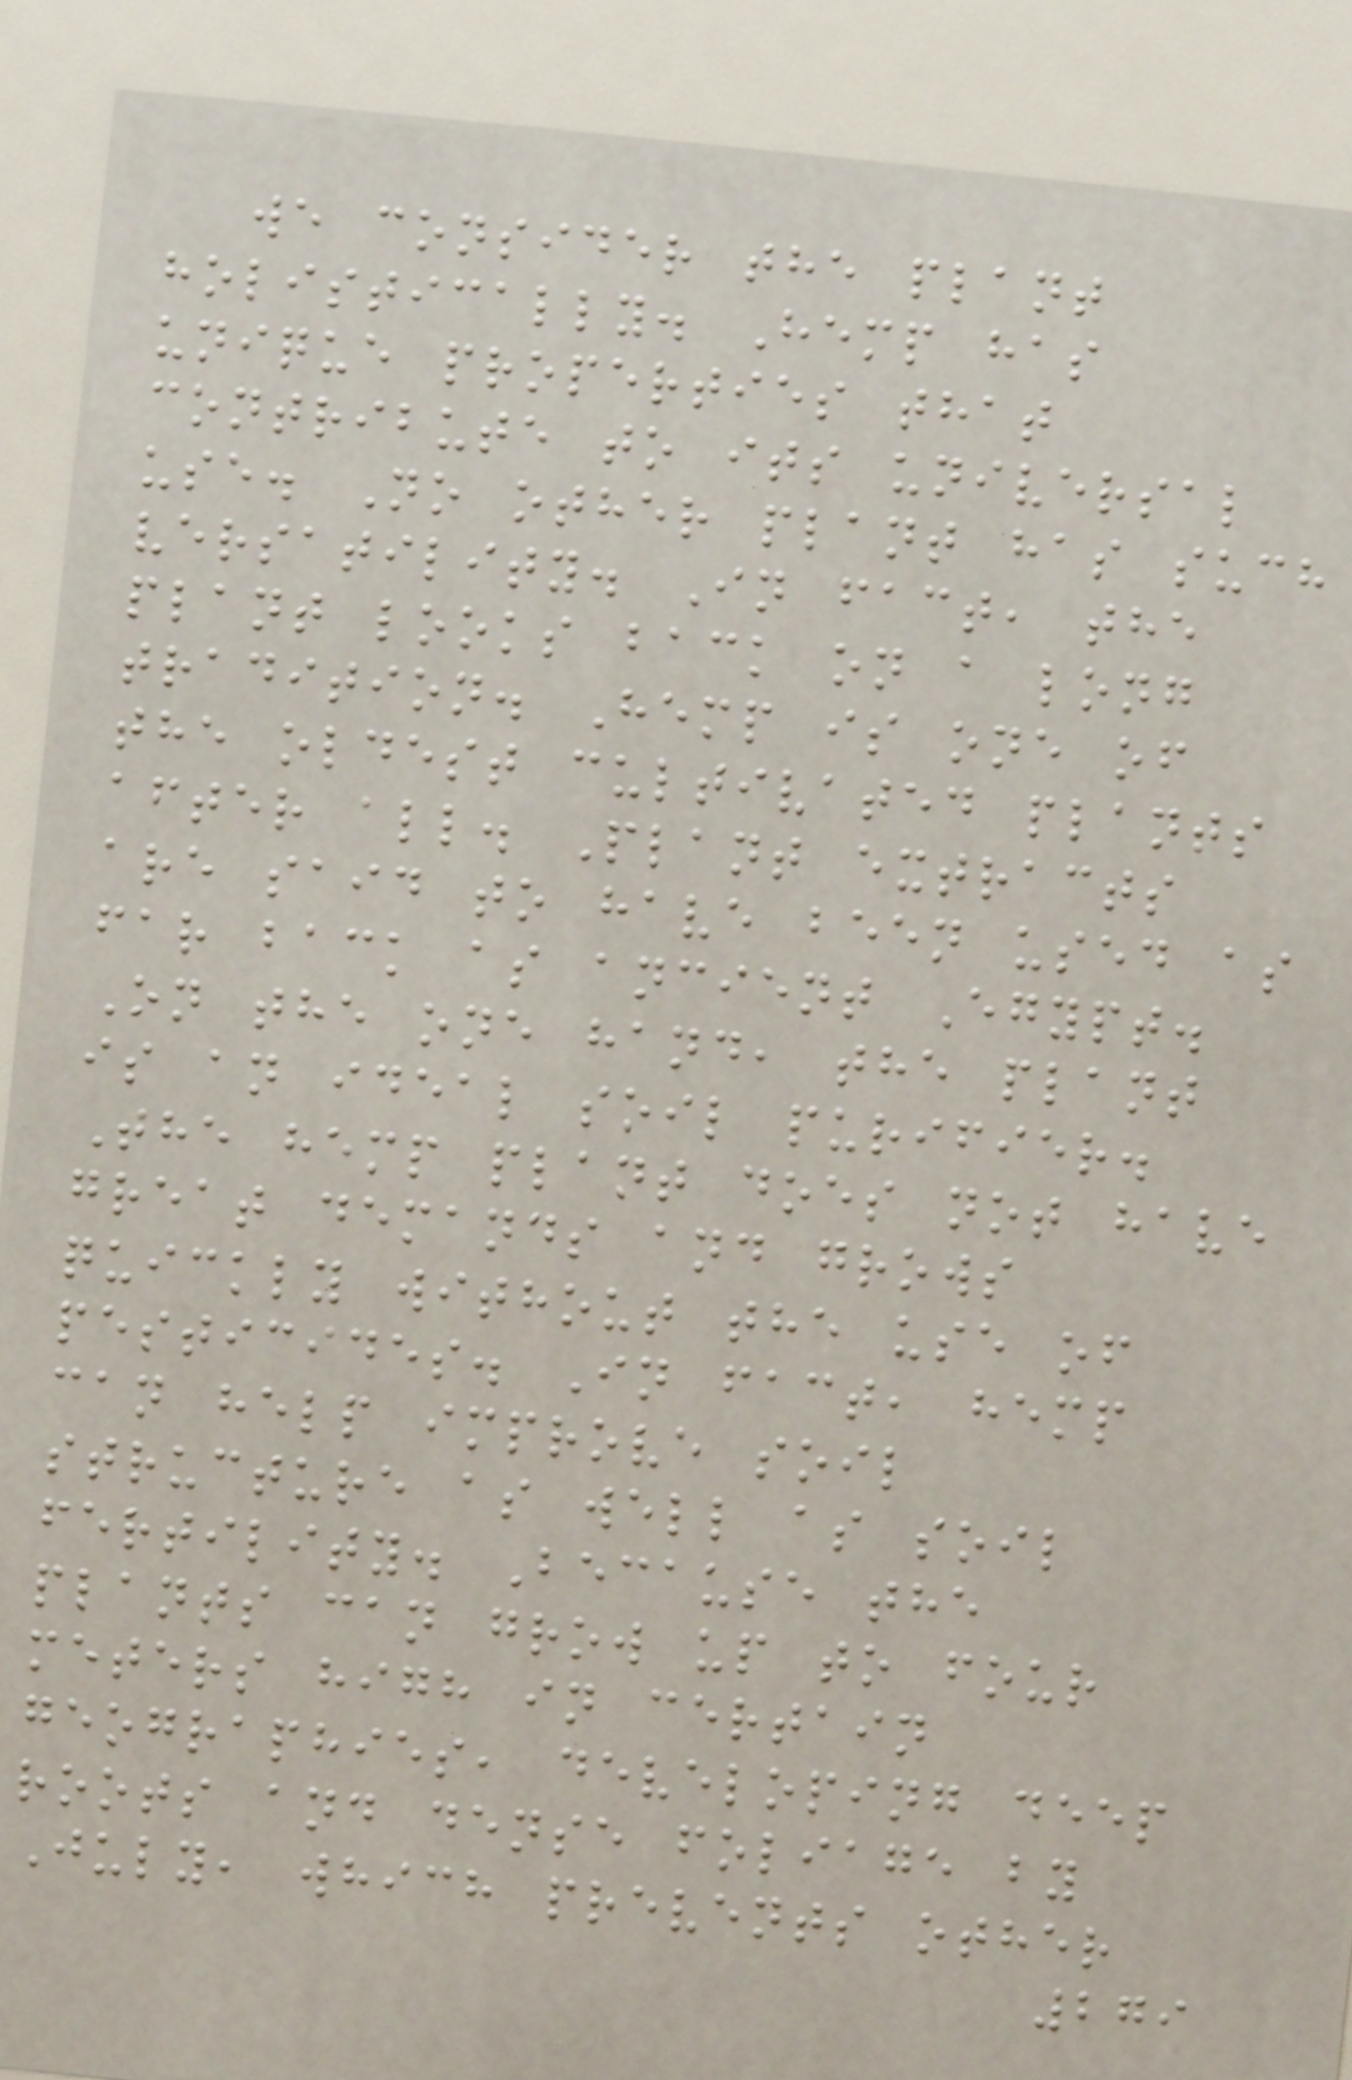we consider the plant
holistically. Hemp has
unique properties that
contribute to its universal
use. No other plant has such
versatility. In fact, the
plant looks back on a long
tradition. Hemp is one of
the oldest cultivated plants
after all. Plant extracts
are said to have been used as
far back as ancient Egypt.
On the one hand, the plant
is an ideal soil purifier.
The hemp plant does not have
great demands and grows
quickly without the use of
pesticides. In fact, hemp
can help improve soil
structure as well as soil
fertility. Because the
plants can grow up to four
meters high in certain
geographies, developing deep
roots and dense foliage by
July, which prevents other
279
